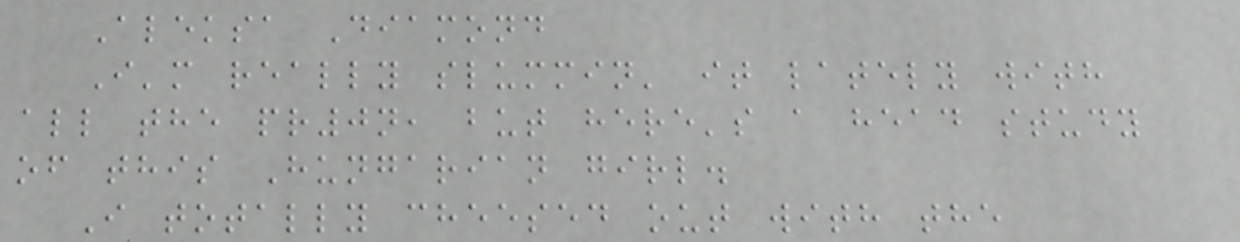Aleksa Diamond
I'm really slummin' it lately with
all the pr0n, but here's a head study
of this Hungarian girl.
I totally cheesed out with the
